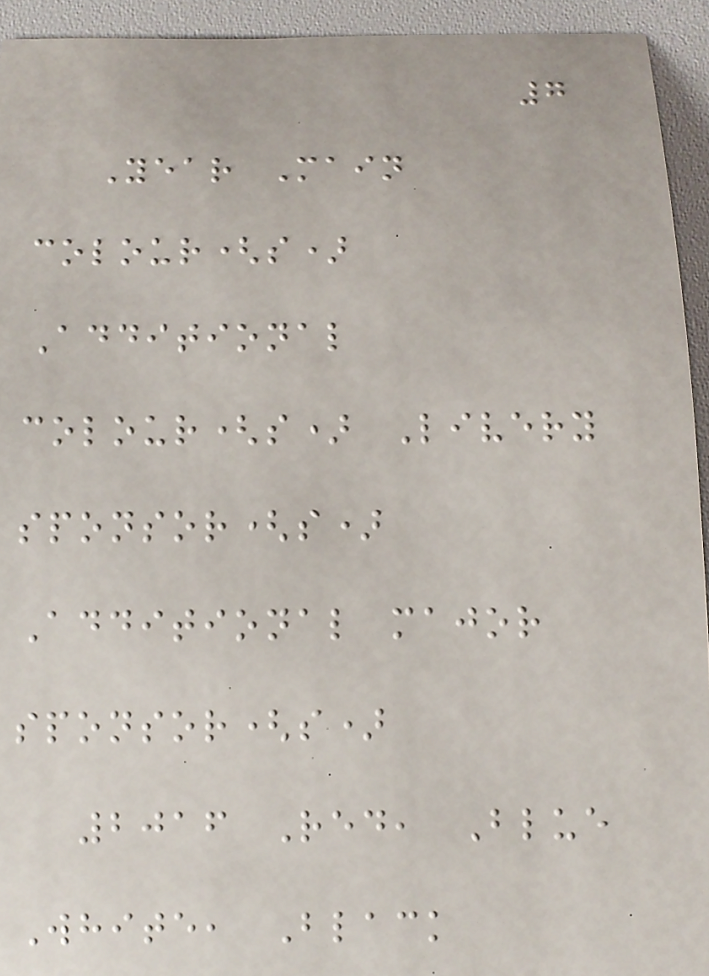7
Year Main
colour(s)
Additional
colour(s) Livery
sponsor(s)
Additional major
sponsor(s)
2016 Red, Blue
White, Black
